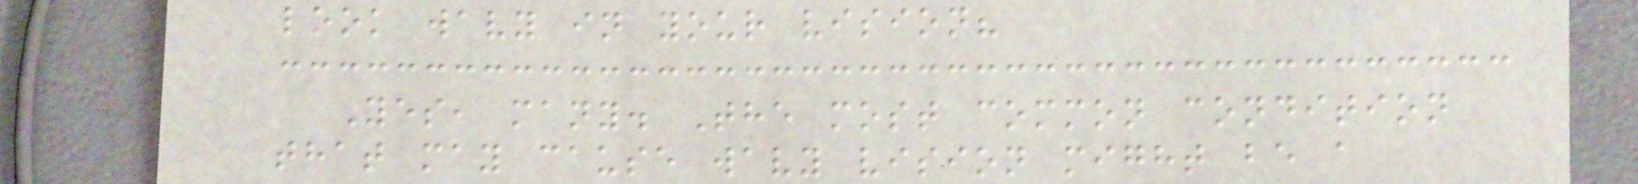look wavy in your vision?
Yes, many. The most common condition
that may cause wavy vision might be a
